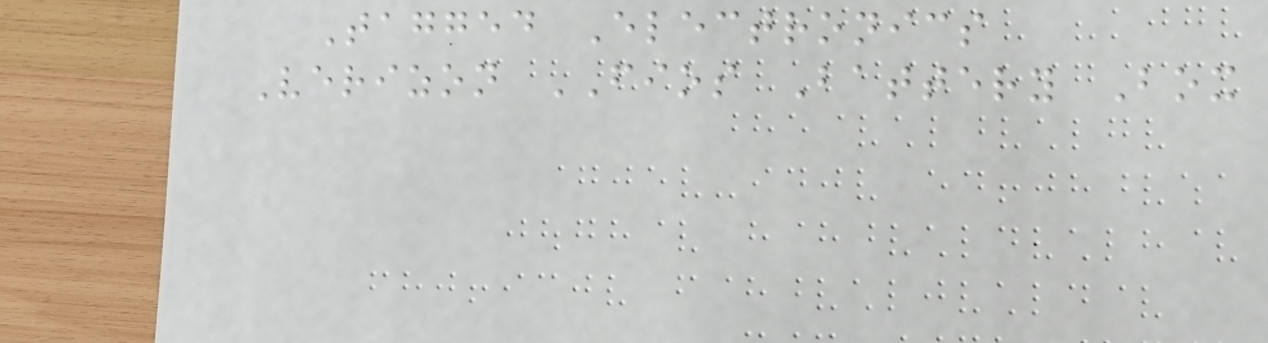Tagged Electronics
Verizon FIOS Battery Box
